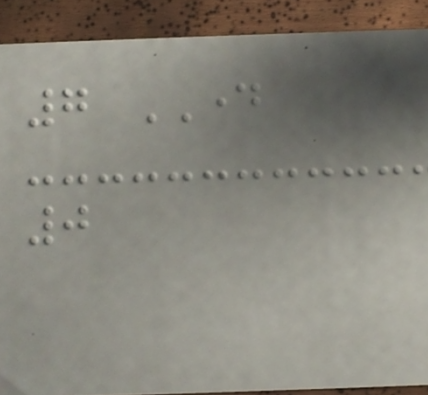7 DAY
0
